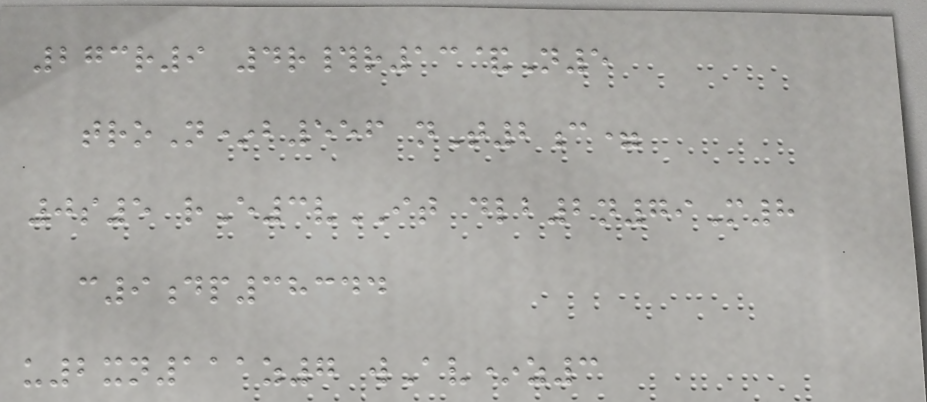273r9 4r#r13&N5
troN*b556 nT2c=
0s5 rE3vIT dlb2n79M8
c9dp38344
u2xn111z7 wAv*z3
